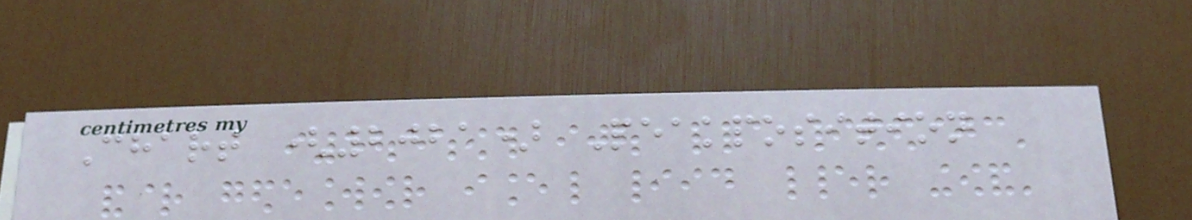Chart (2021) Peakposition
